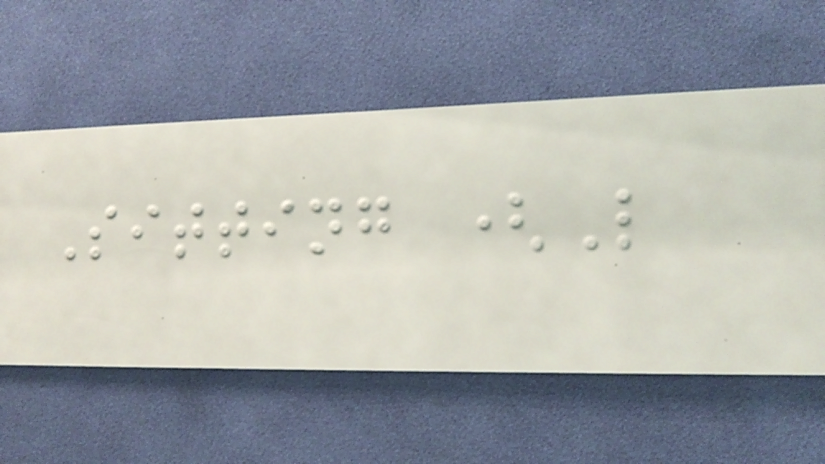Sitting (L
